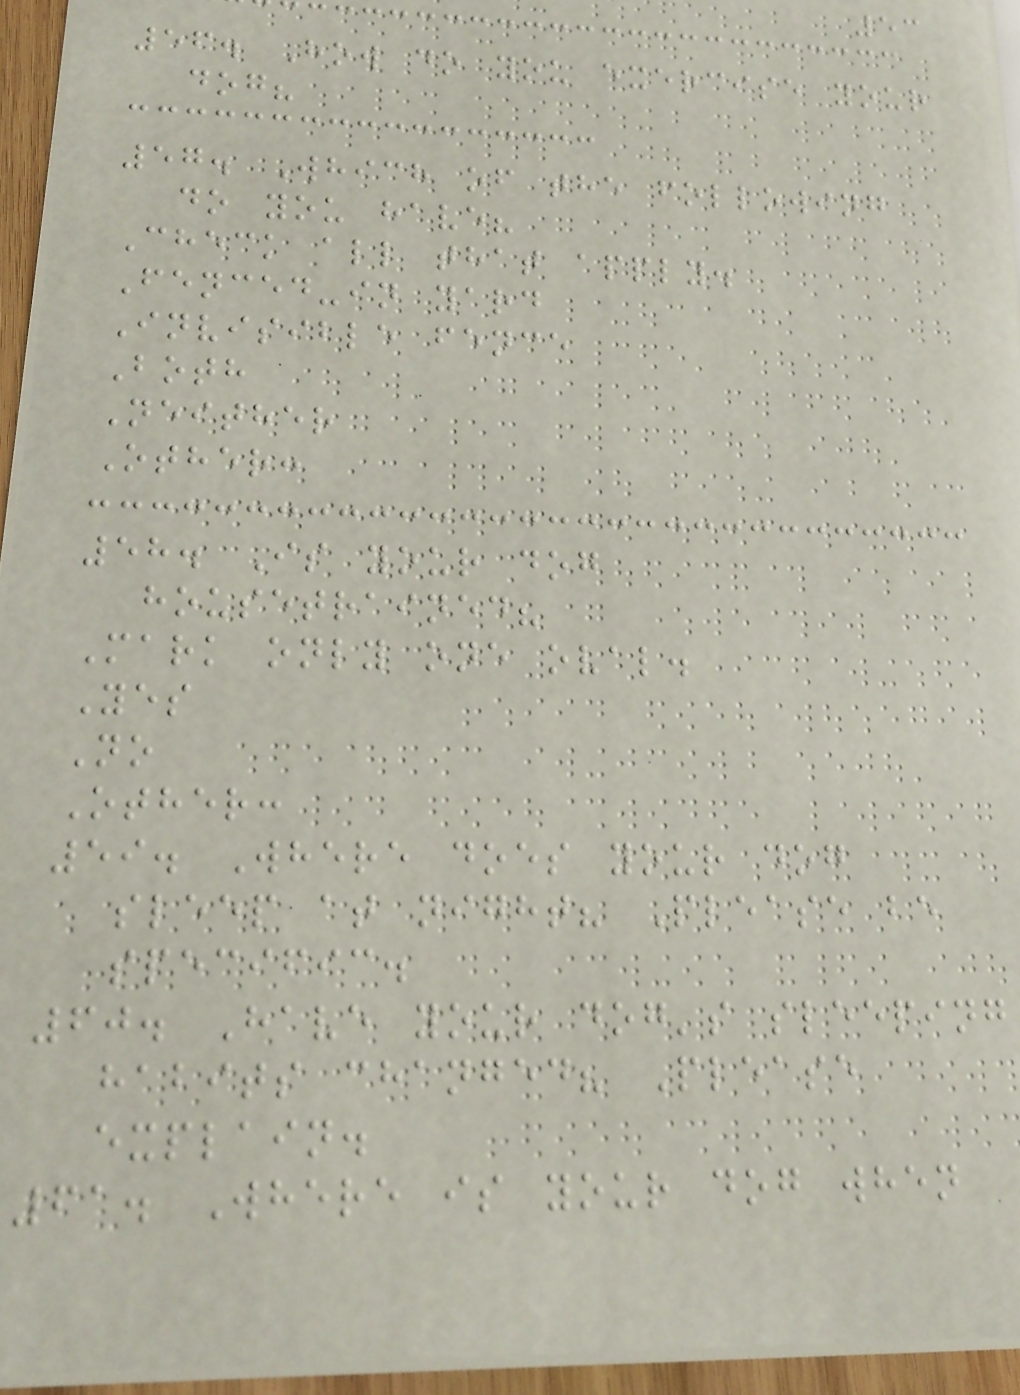53
56. How do you exercise your
dog?
57. Which of the following
do you have?
Check all that apply.
Fenced-in yard
Invisible fence
Both
Neither
Other:
58. Is your dog
housetrained?
Mark only one oval.
Yes
No
Other:
59. Where does your dog
sleep at night? Please be
specific.
60. Have your dog's sleeping
habits changed? Please
explain.
61. Where is your dog when
